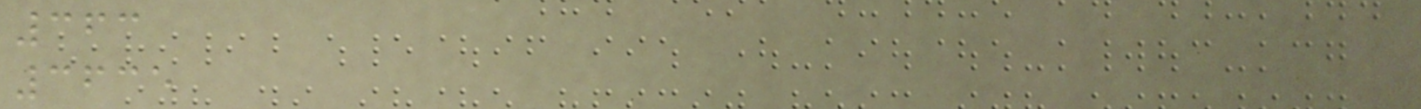363
3635
